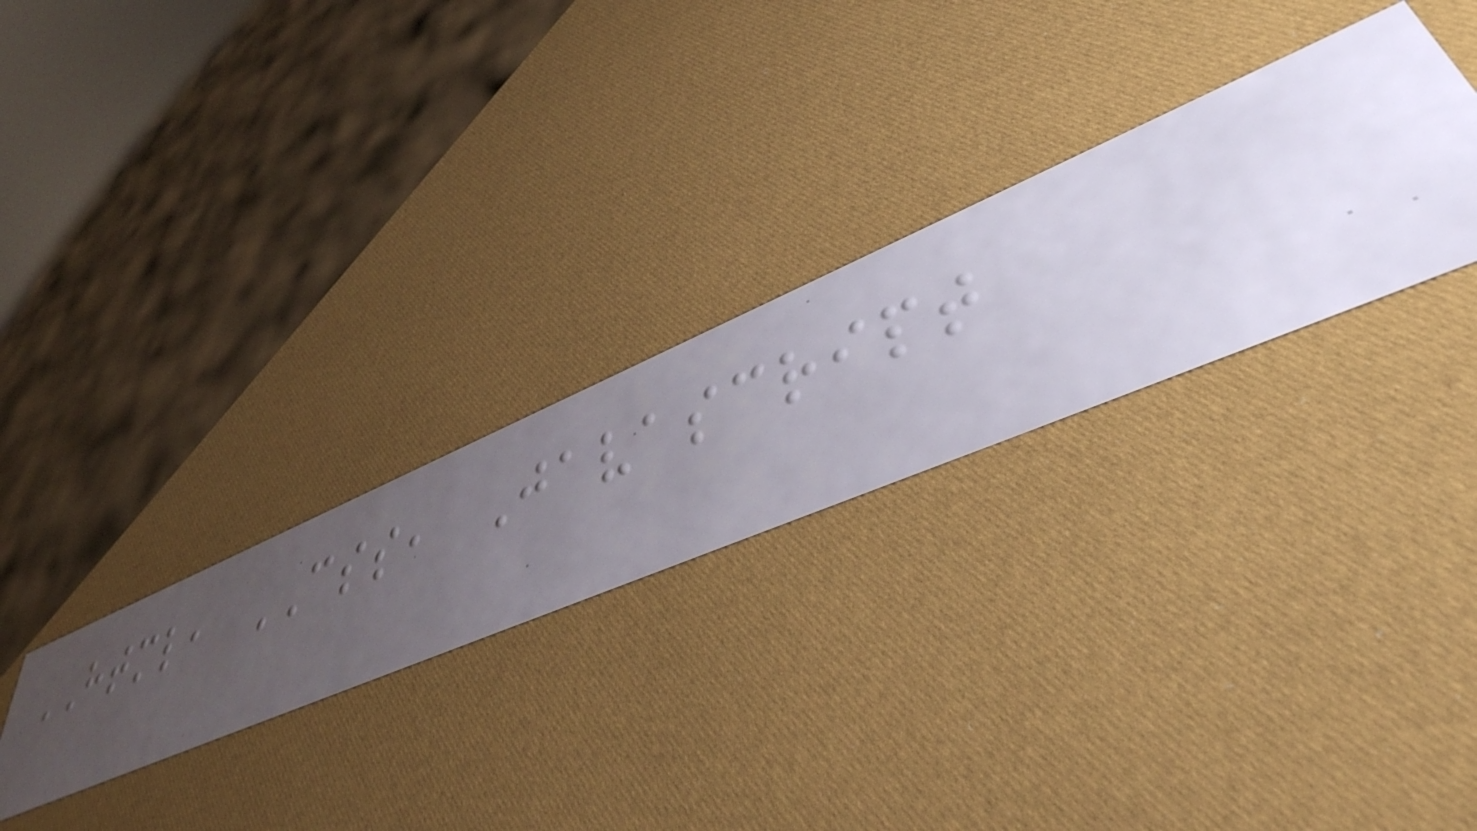HTML, CSS, Javascript
